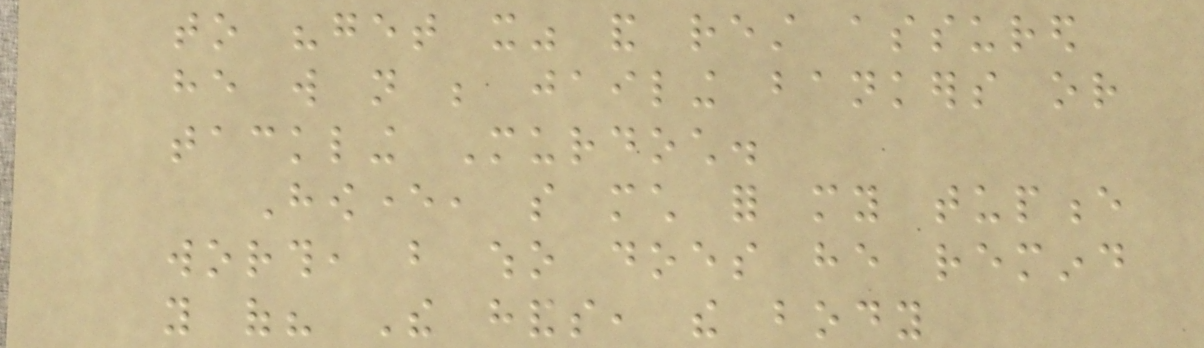to "get it" and rest assured
he will not be jailing bankers or
tackling Murdoch.
However, so much for my tupence
worth, but who does he remind
you of? The hands, the body
